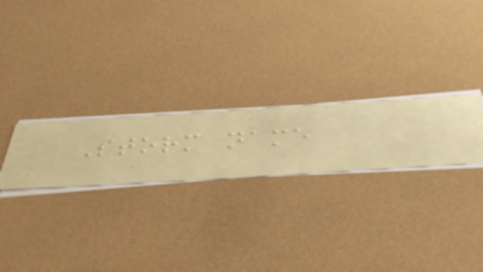Storm name
